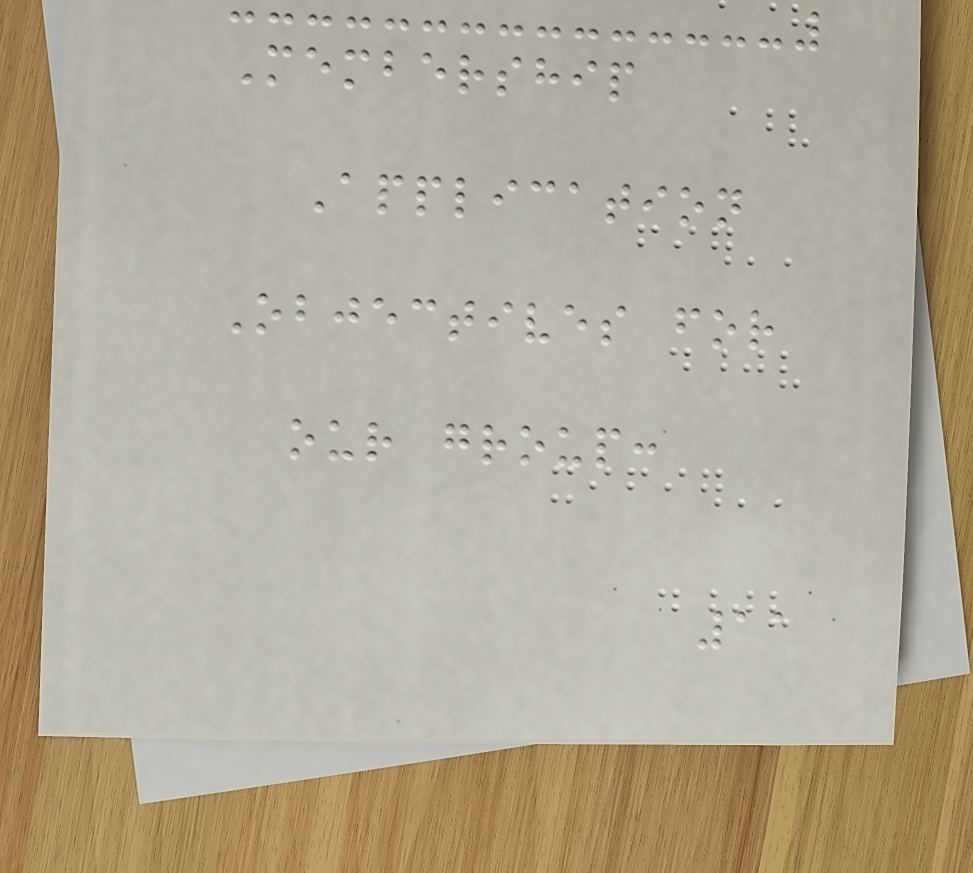Membership
Application
Objectives for
our group:
11
